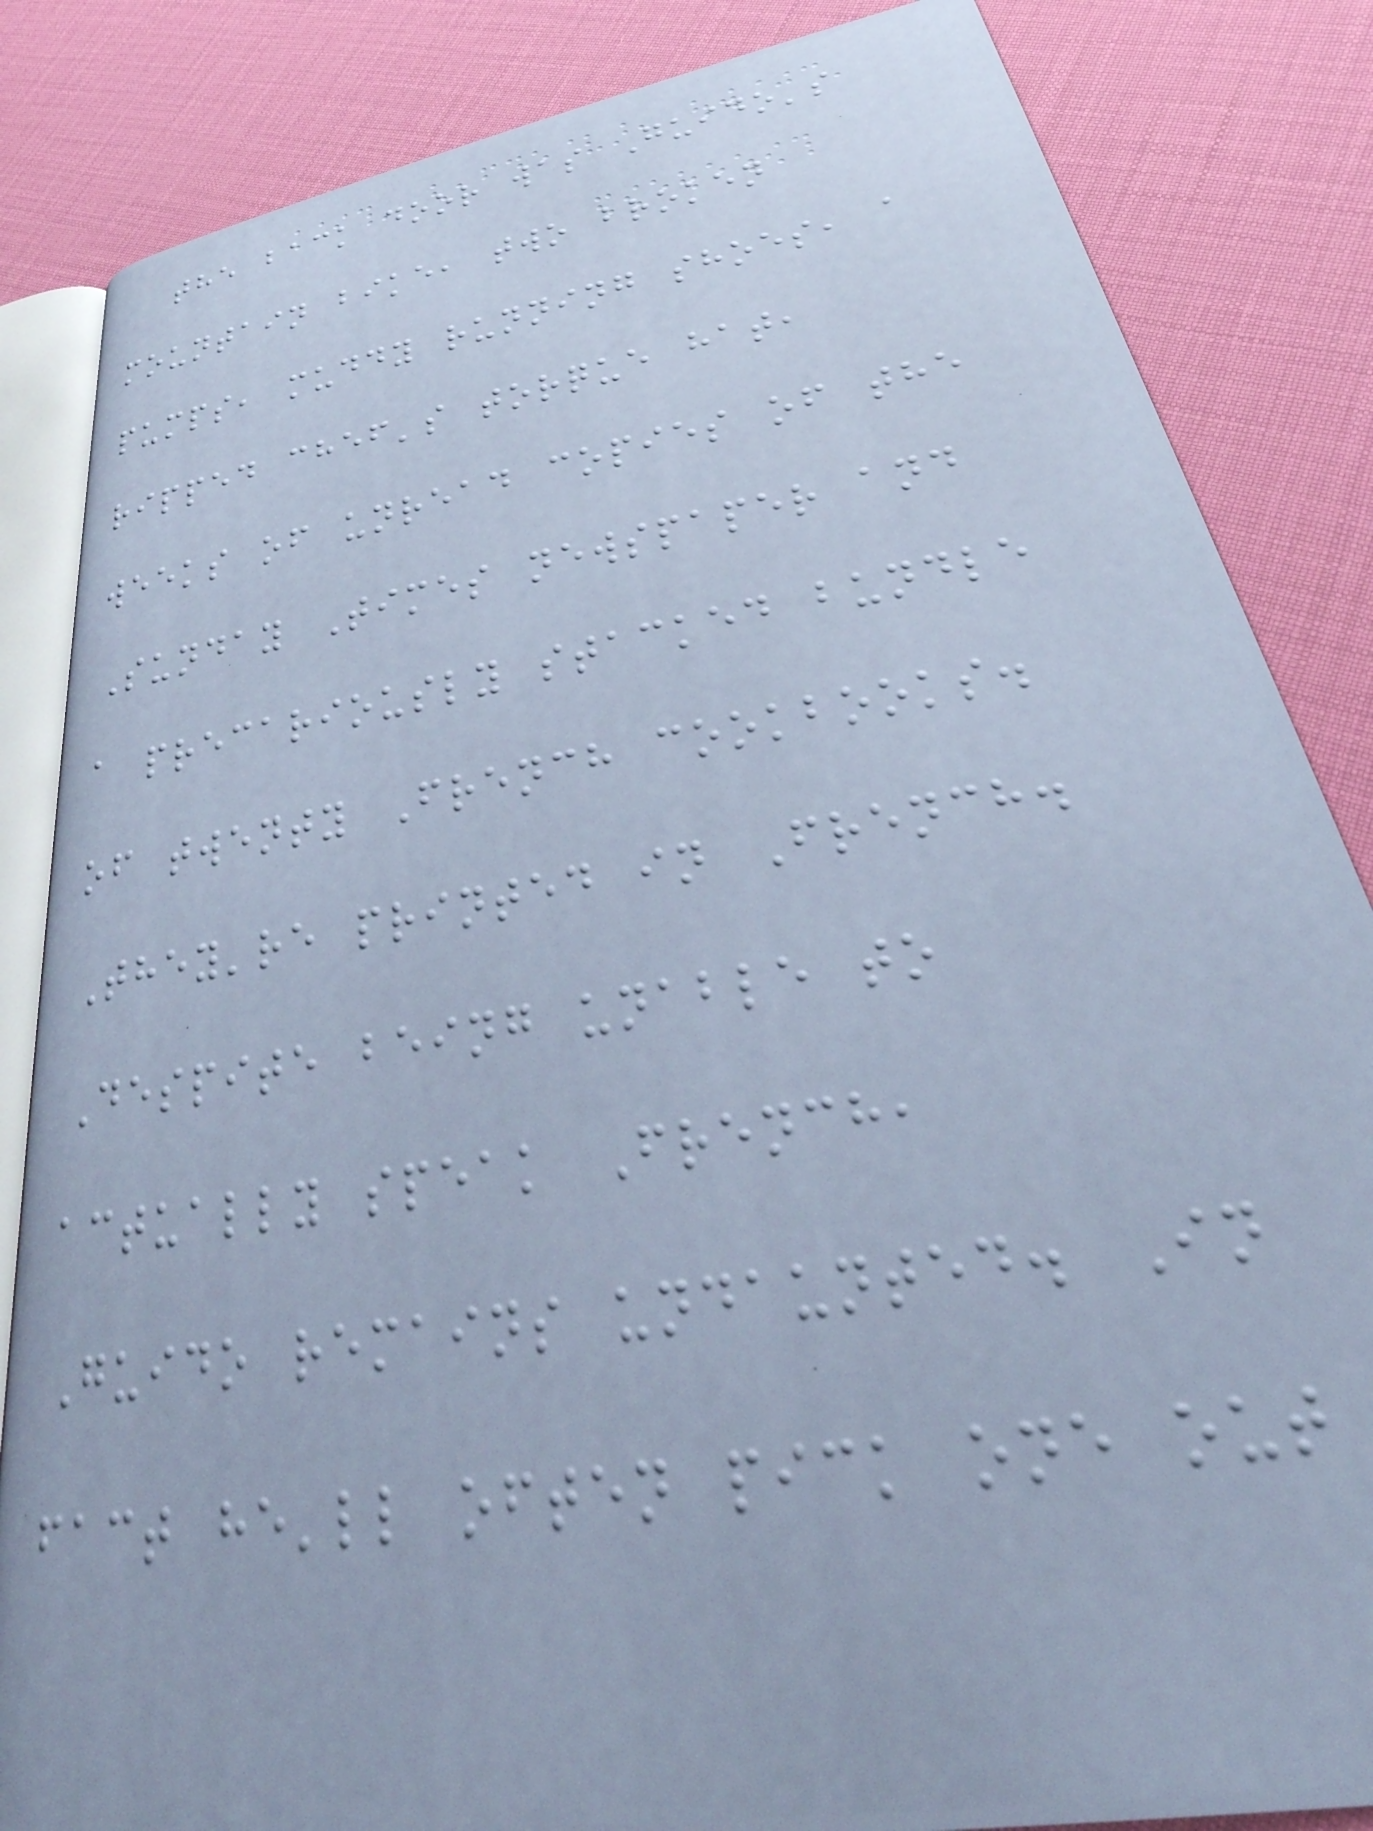the back door was Guido's
mountain bike, two broken
pumps, muddy running shoes, a
ripped chef's torque hat,
weeks of unread copies of the
Sunday Times newspaper and
a precariously stacked bundle
of twenty French cookbooks.
They're printed in French.
Despite being unable to
actually speak French,
Guido remains undaunted. In
fact he'll often pick one out
